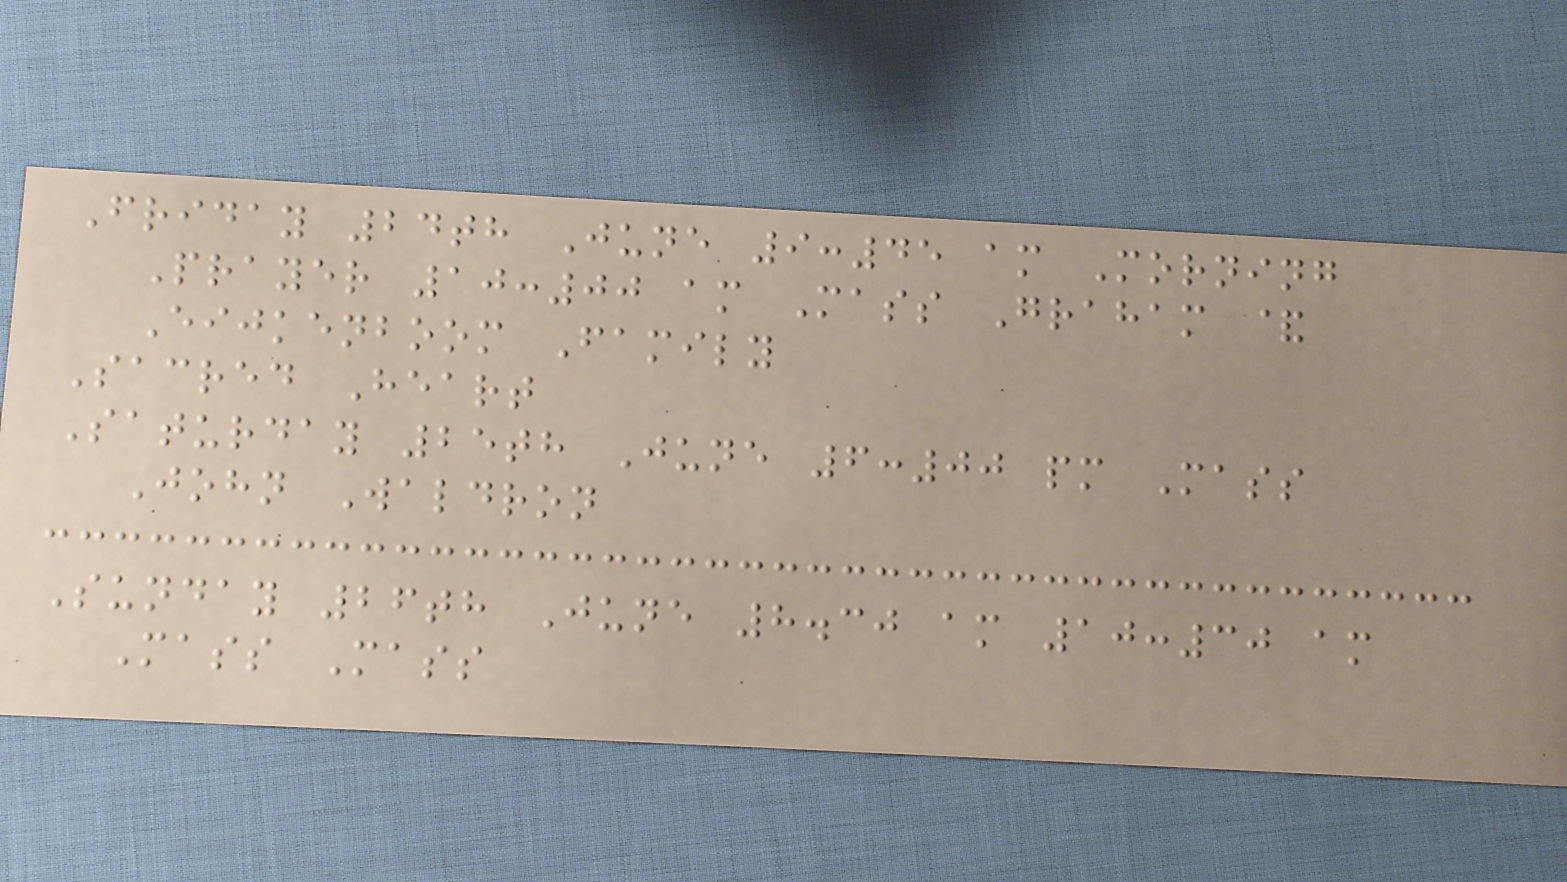Friday 24th June 9:45 am Morning
Prayer 10:00 am Mass Graham &
Eijkenboom Family
Sacred Heart
Saturday 25th June 6:00 pm Mass
John Waldron
Sunday 26th June 8.30 am 10:30 am
Mass Mass
